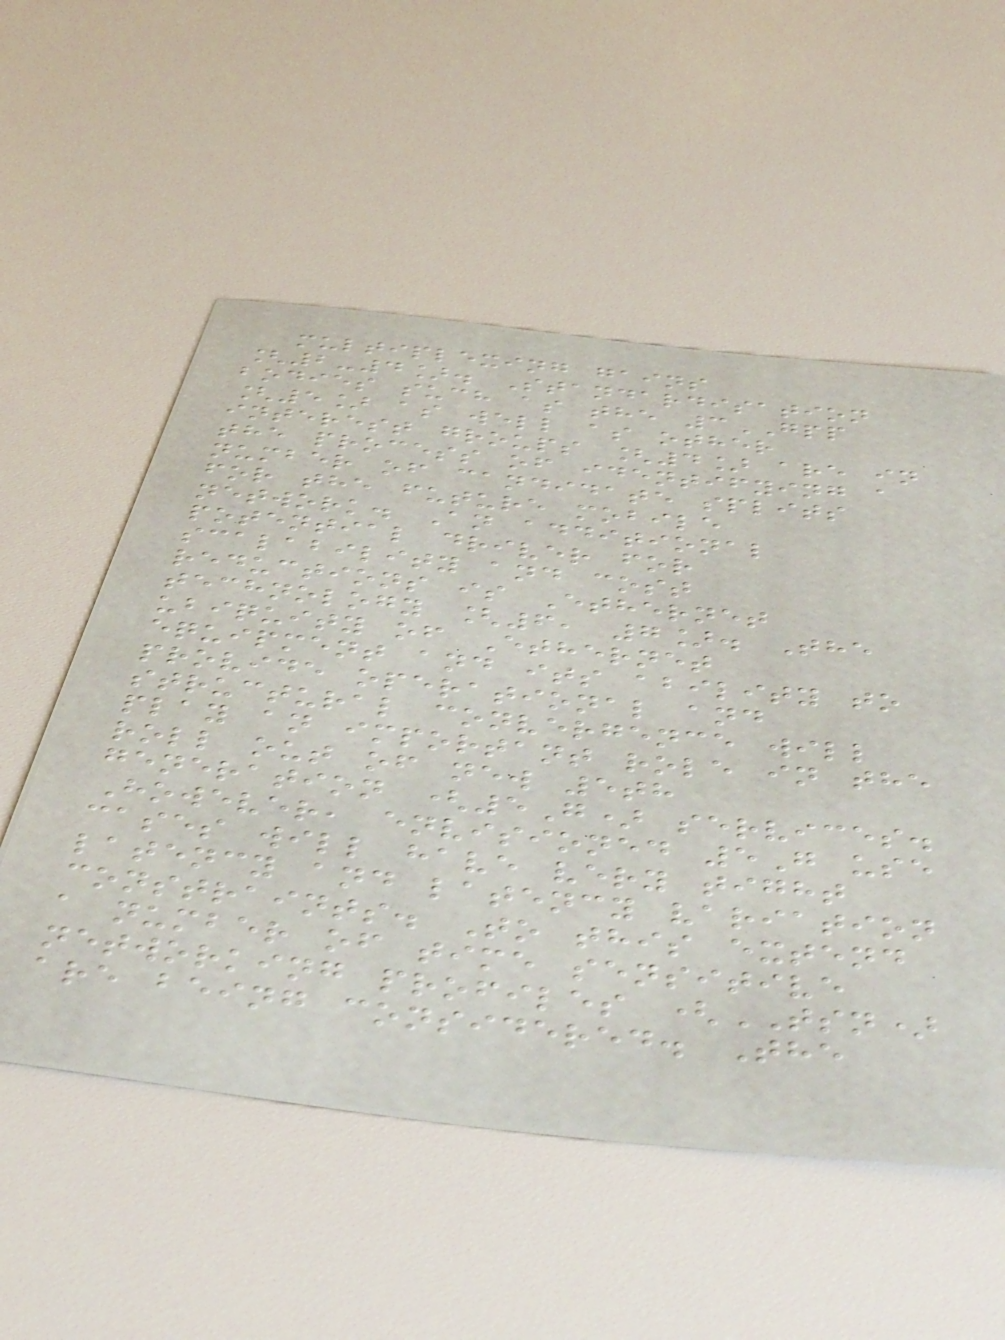multiplexing gains
[2-4]. Standardisation
bodies such as the 3GPP
[5] as well as other
interest groups [4] are in
the process of identifying a
number of candidate splits
for the future mobile
network. An additional
potential driver for
scalability and cost
reductions is Ethernet
technology [6, 7]. The
ubiquity of Ethernet
equipment and its ability to
provide operational and
structural convergence will
play an important role in the
roll out of new 5th
generation (5G) services.
However, envisioned 5G use
cases will have very tight
latency and latency variation
constraints. To this extend
a number of time sensitive
networking profiles (TSN)
are being considered. The
